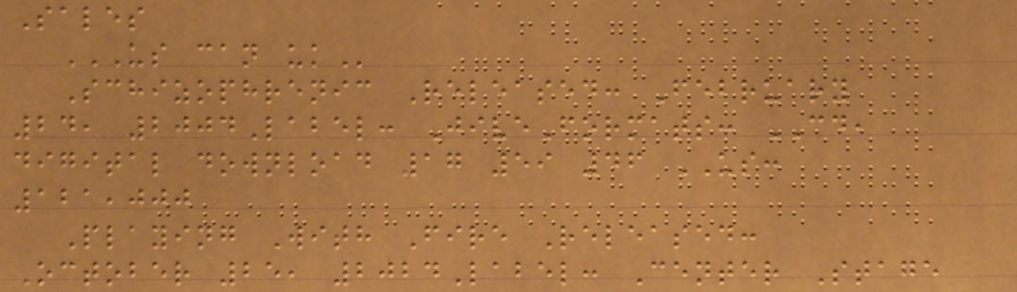Sales
US CAN UK
Schizophrenic Released: February
24, 2004Label: JiveFormats: CD,
digital download 17 59 46 US:
121,000
Playing With Fire Released:
October 25, 2024Label: Center Stage
